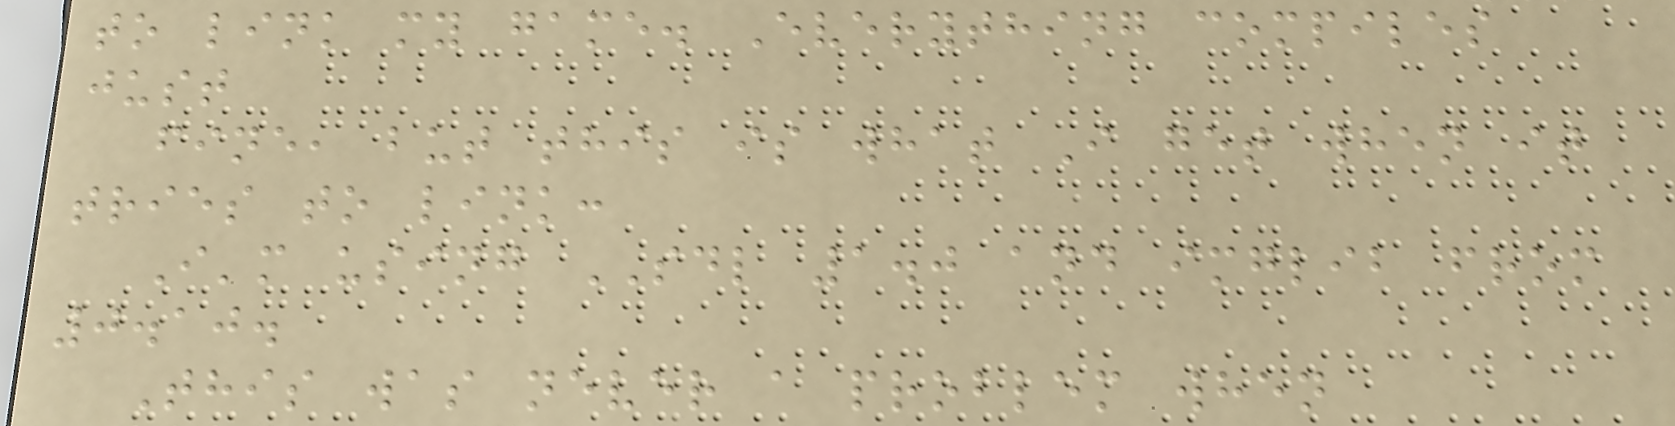to link my game. Everything compiles
just
fine, but this is what I get when it
tries to link:
I'm using SDL 1.0 and imglib from
0.10.
This was never a problem when
